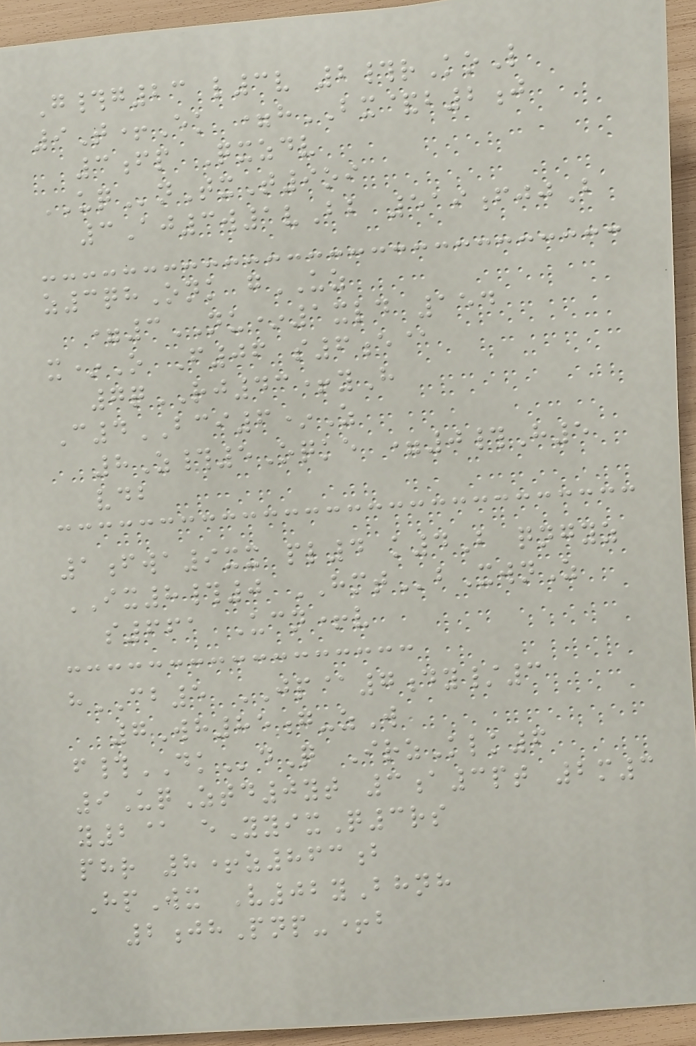G#g23 l3v 2#rKoL
9T+Ek =hBX&b2j
3fp Qxzdv
UQnTxT9oi
3Aj3w1vBb 519fjjB
z3qhOnk gUZ
=3NU*1xld 154
x*O F06 s6e@
7qRJ43+yH
C4BCI6*Z
8Z#5Oqke =0#H5
vdb
1fwa9xx pl4 k4B qngyz
IX8#0 HMTbXwnZ
s661 Ucn+v
hCB5 JP@7dy/3
7Wh85g-zW
f#DKdQ IrzKlk6
9UqZtd0yt 3a3pt 2m3
y2@ eYyixQ3rs
phr 8+z863b
HpWx V02yBhnh
2jhPnp-+b
